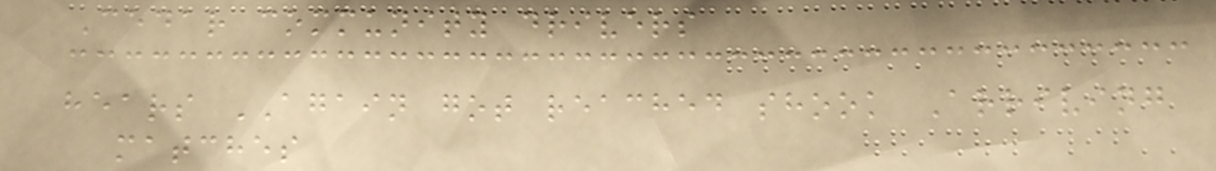Cedar community drivers
hears AGAIN got reached shook Arriving
matches
